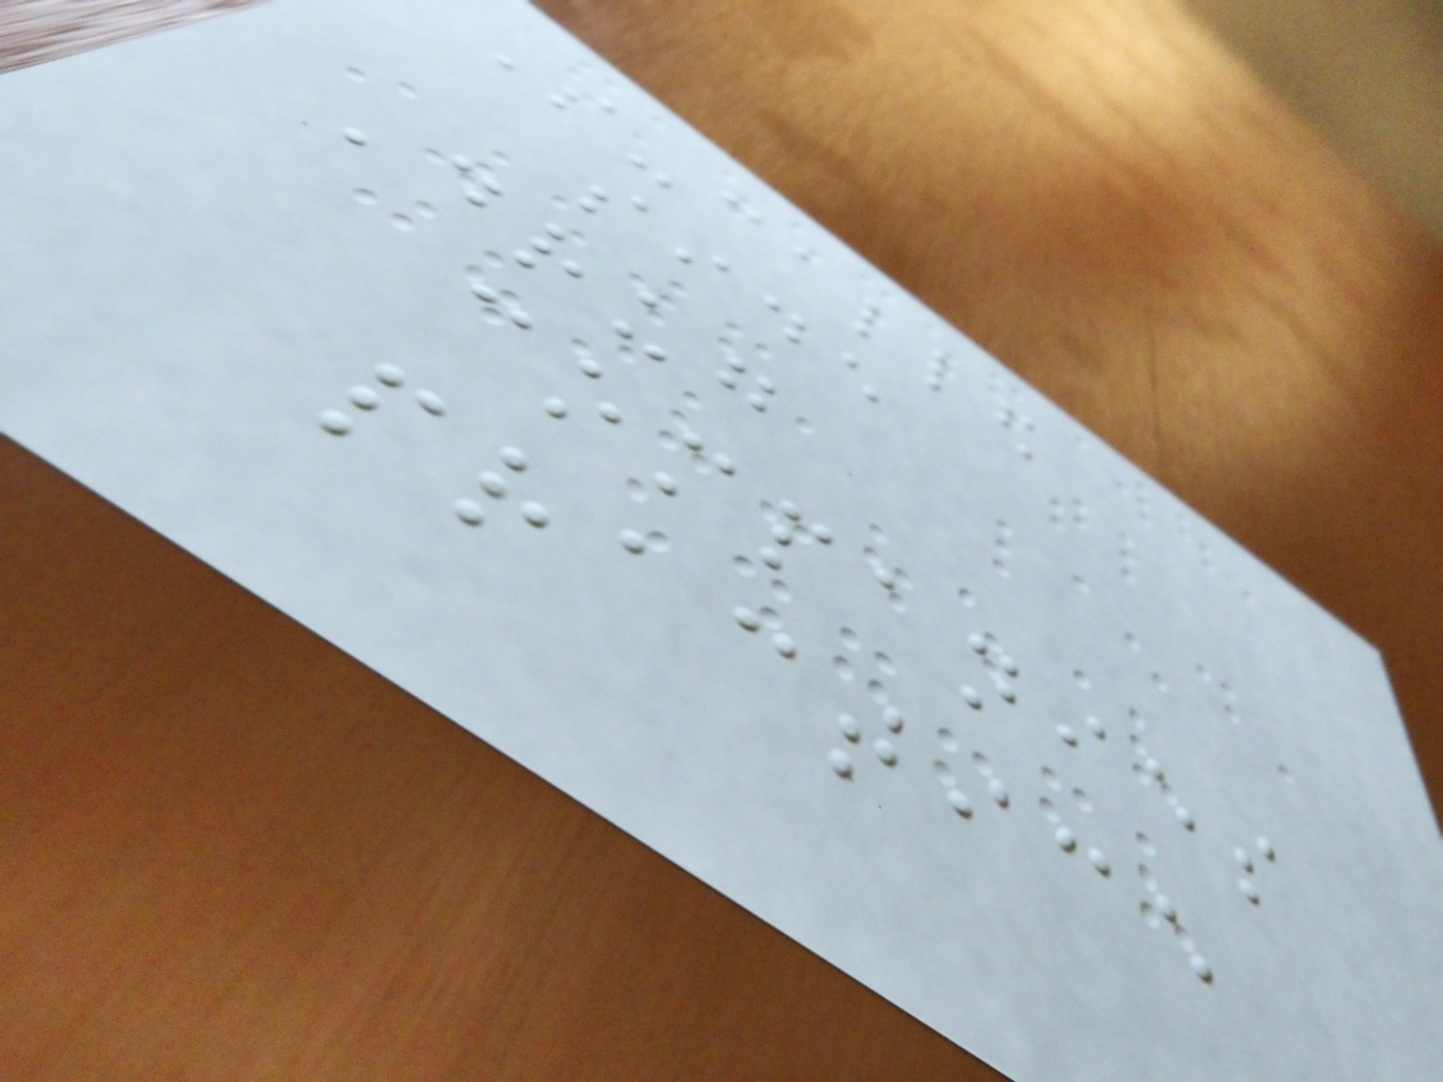So-called
side
Drug
companies
practice
